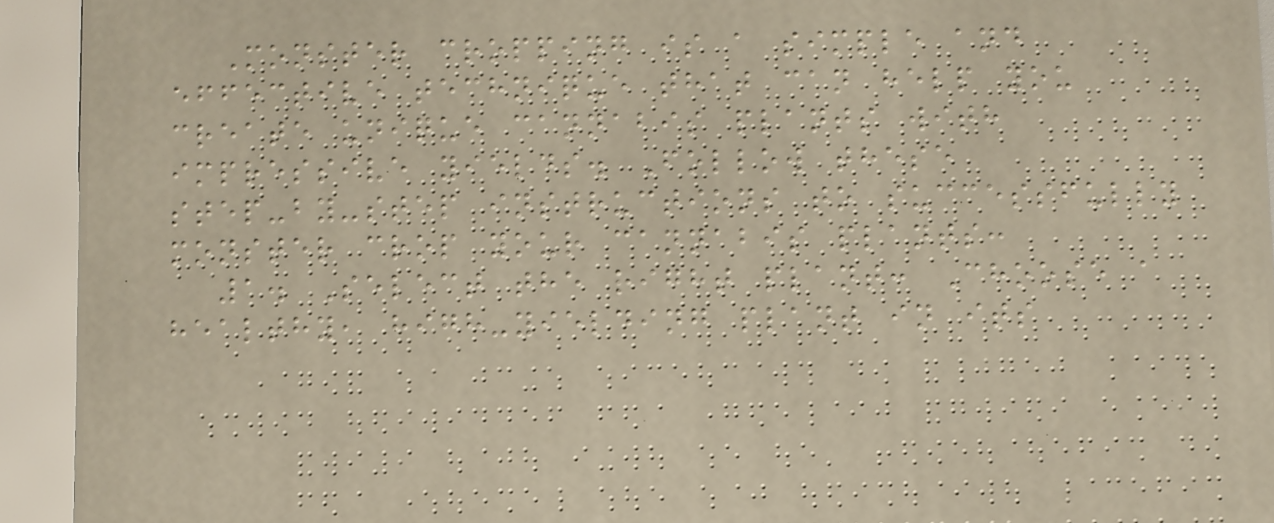Monster cropping is a simple and
effective technique that can help you
create unique cannabis plants with
impressive yields. Follow these
step-by-step instructions to successfully
monster crop your cannabis plants:
1. Select the right plant: Choose a
healthy, high-yielding plant in its
